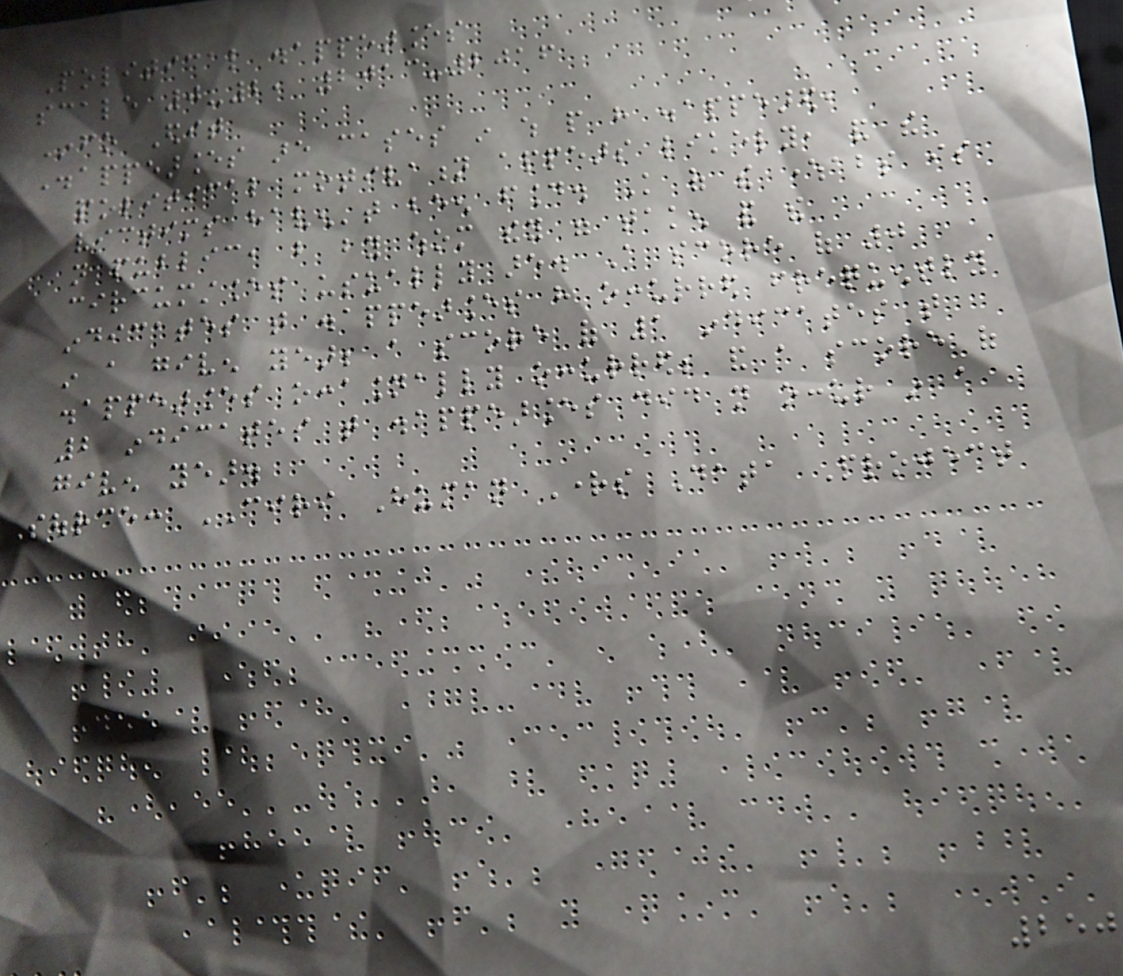Political disappearances
scale 0-2, 2013-2016
Info Edit
Disappearances are cases in which people have disappeared,
political motivation appears likely, and the
victims haven't been found. Knowledge of the whereabouts is
not public, but by whom they were taken and the
circumstances usually are. A score of 0
indicates that disappearances have occurred frequently
in a given year; a score of 1 indicates that
disappearances occasionally occurred; and a score of
2 indicates that disappearances did not occur in a
given year.
Source: CIRI Human Rights Data Project
250
